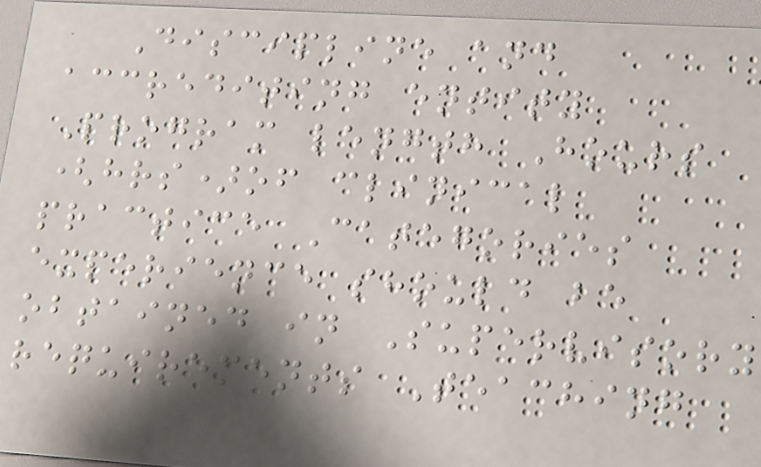Discipline and
accrediting entity
Program length Hours
(hrs)of clinical
practice Categories
experience should be
obtained in Supervisory
requirements Teaching
